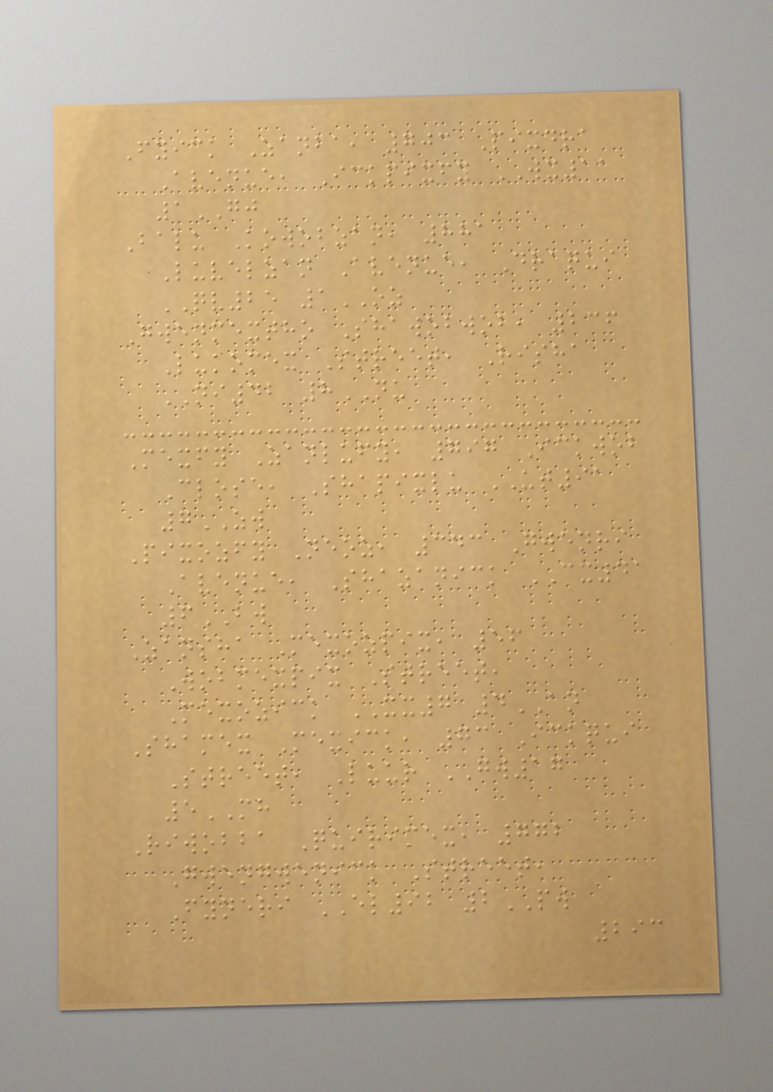Fyick Zanba, 703 Pixdra
Avenue, Ickpixfy WX11
1GJ
Balu Kowobzan, 881
Luvelzan Avenue, Draqui
QV25 1OZ
Gwenmextho Shawobwob, 236
Lukomex Street, Risha
NI42 8NU
Mexfy Zanlufy, 797 Ickwob
Close, Shapixlu UT91
7ZW
Pixozfy Neoz, 343 Gwenri
Avenue, Shazanick CX41
6BW
Zansha Mexozpix, 56
Wobmexpix Street,
Mexozick XX7 4AN
Shamex Mexick, 73 Ickqui
Street, Luur GW17
5MH
Riwobba Quirimex, 772
Gwengwenick Street,
Fyneri EL92 2PW
293
